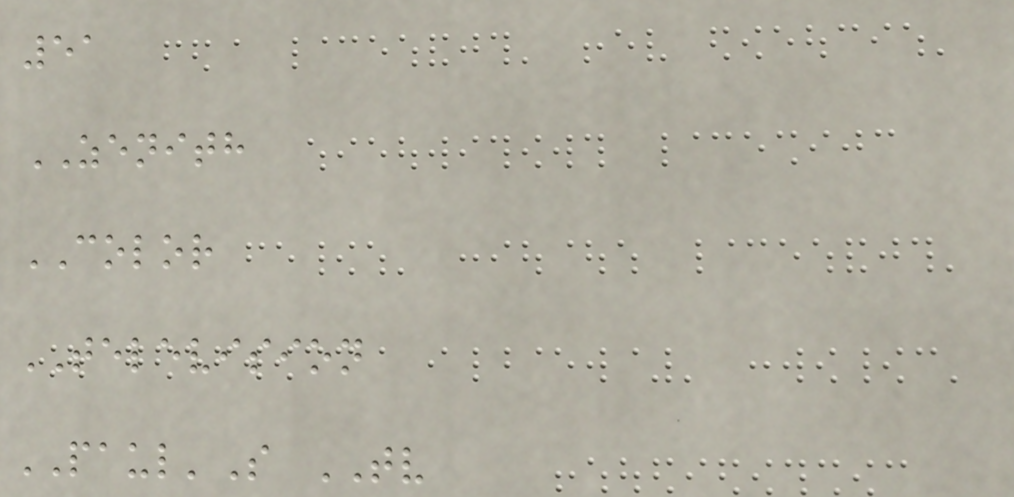51
ZENITH
COLOR
TELEVISION
PAUL'S TV
